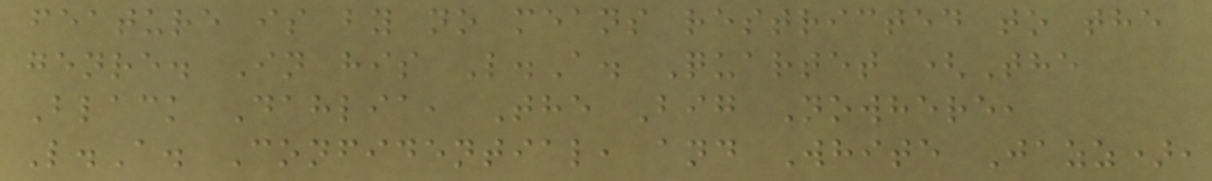feature is by no means restricted to the
genre. In his L.A. Quartet (The
Black Dahlia, The Big Nowhere,
L.A. Confidential, and White Jazz),
